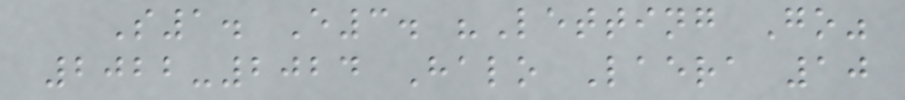S1. E3. "Letting Go"
2022-2024 Halo Laera 10
